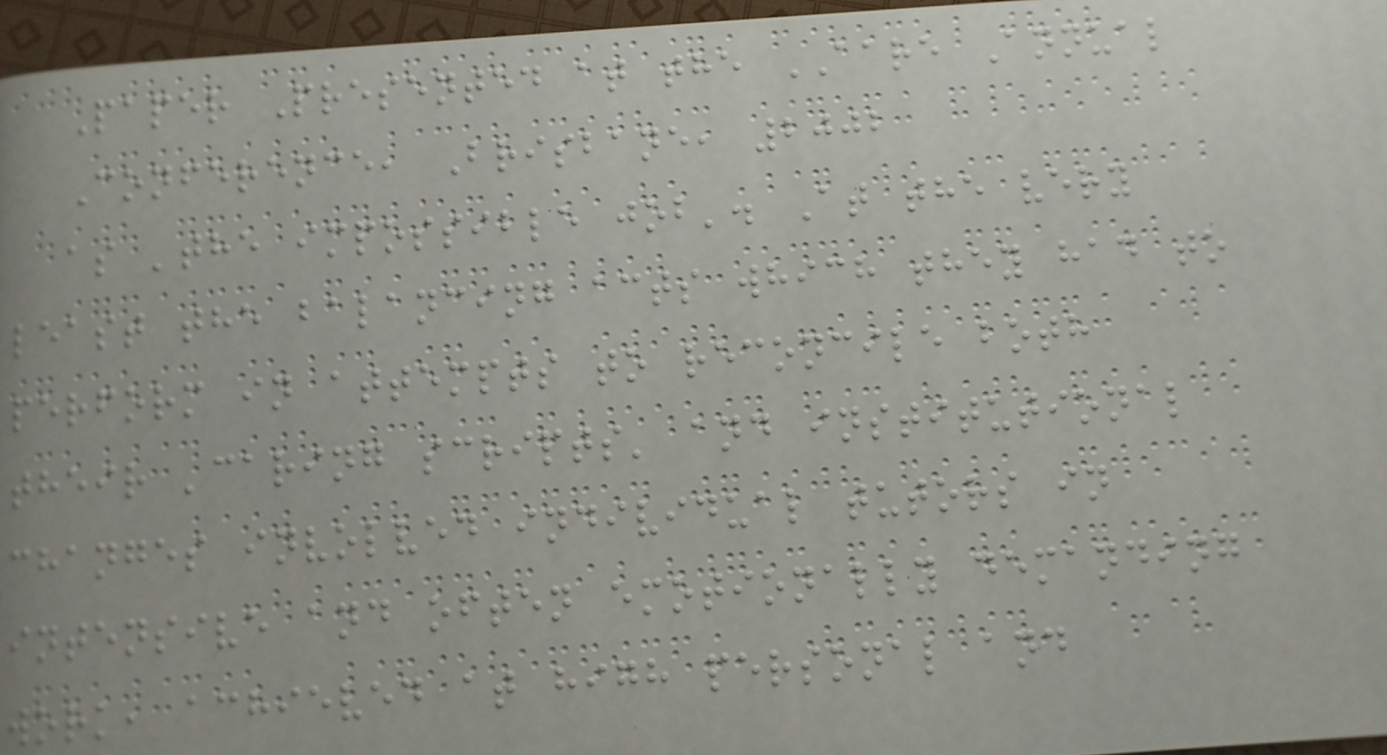Paper Presented at the AARE Annual
Conference, Brisbane, 2002
as 'the impossible job'. At the very
least the balancing acts which they had to
perform in attempts to reconcile both
their 'caring scripts' and institutional
changes involved individual tutors in
intensive and often emotionally demanding
work, achieved at high personal and
